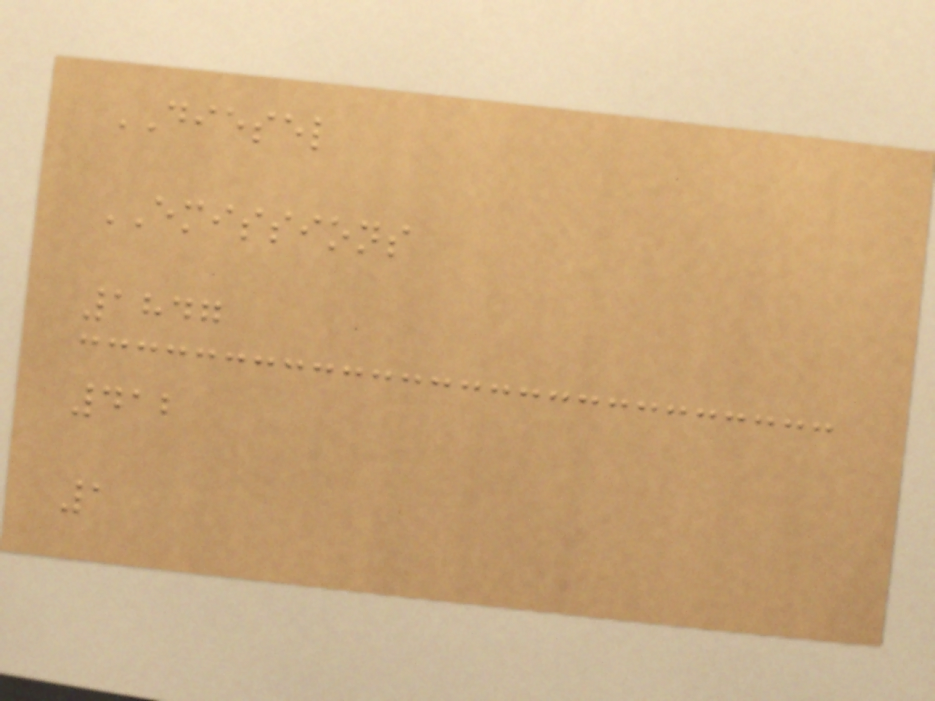DIESEL
EMISSIONS
1847
412
1
